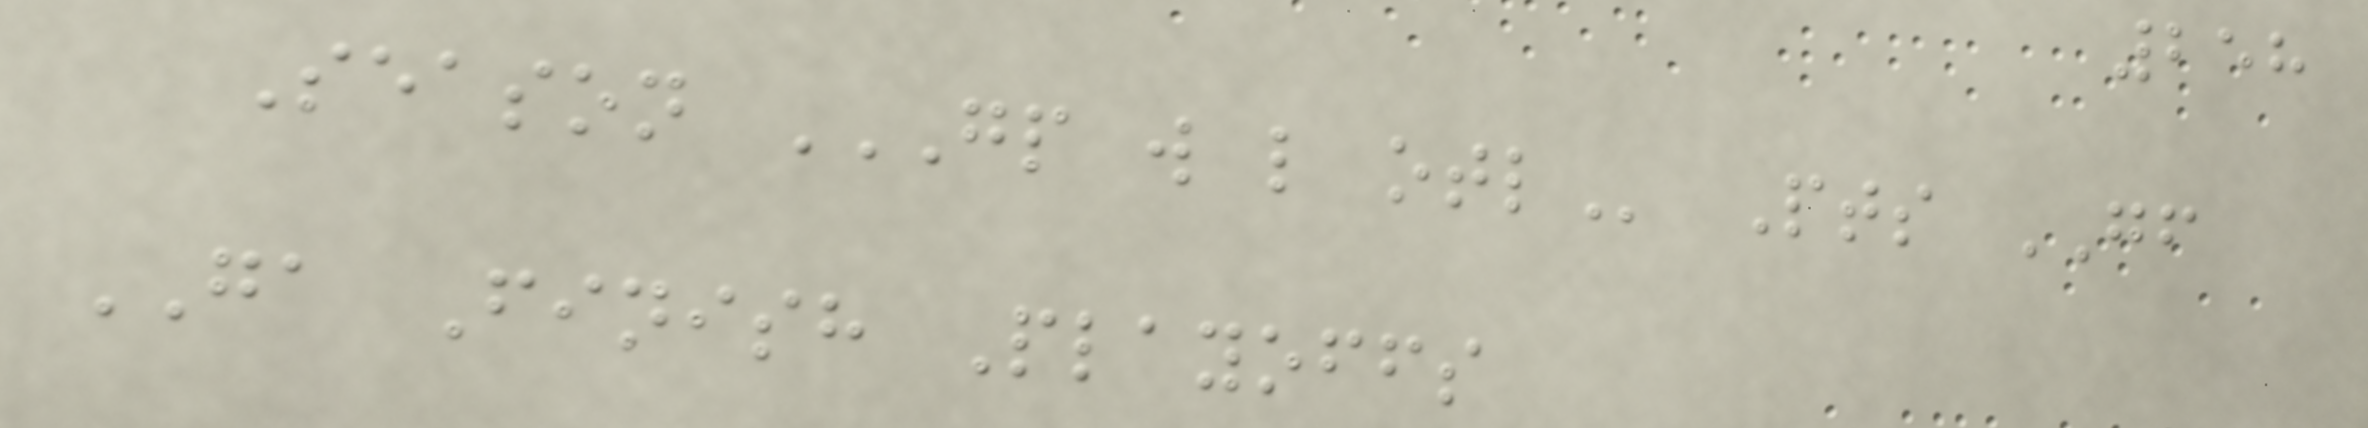258
Season GP W L OTL Pts GF
GA Finish Playoffs
